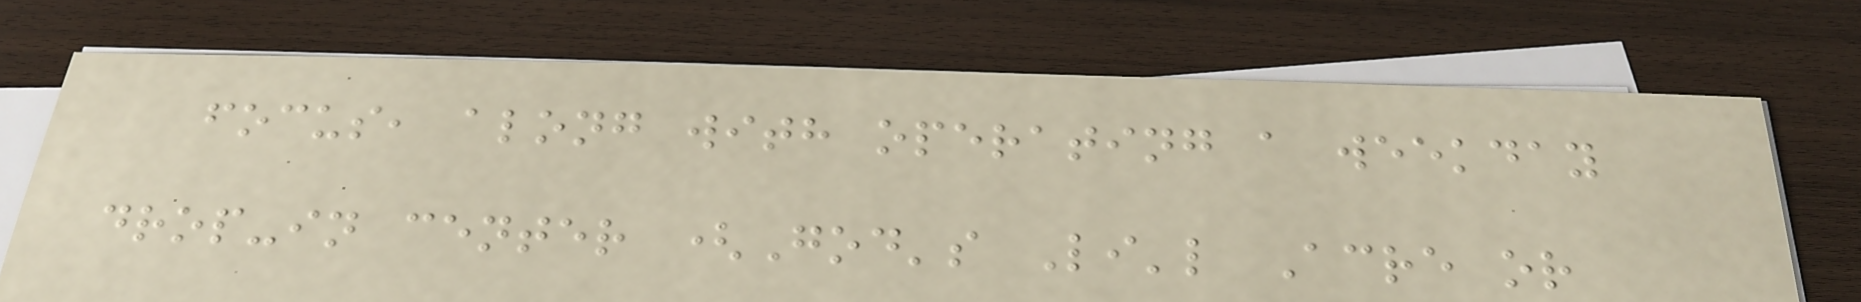focus, along with operating a weekday
drop-in center (God's Li'l Acre or
